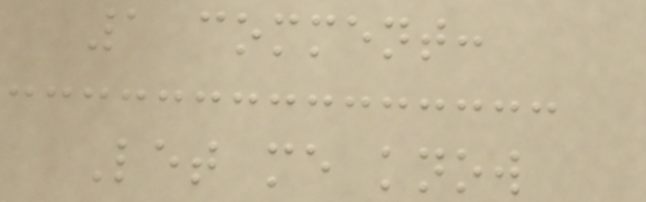1 comment:
Let me know
